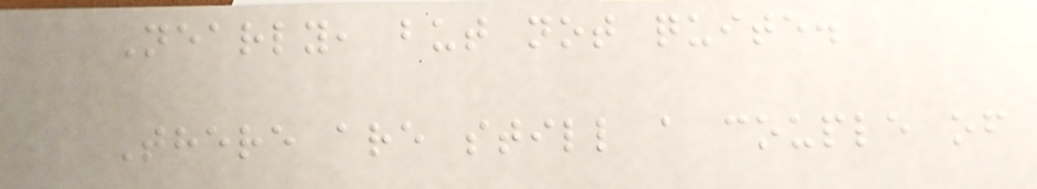Nearly, but not quite.
There are still a couple of
